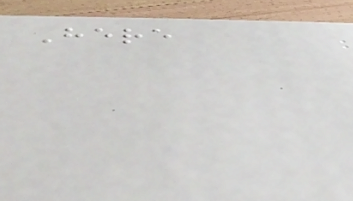Here
